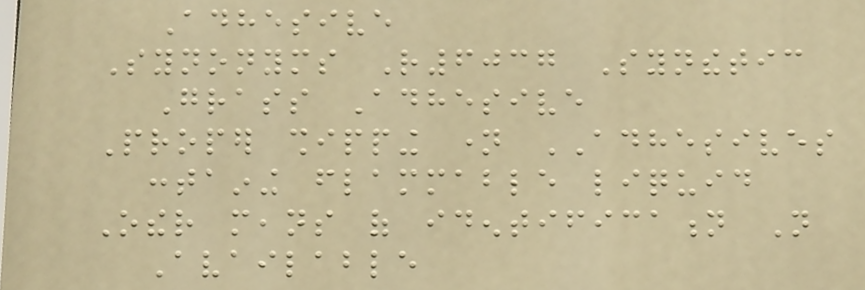Adhesive
Synonyms R6037 Synthetic
Grass Adhesive
Proper shipping name ADHESIVES
containing flammable liquid
Other means of identification Not
Available
